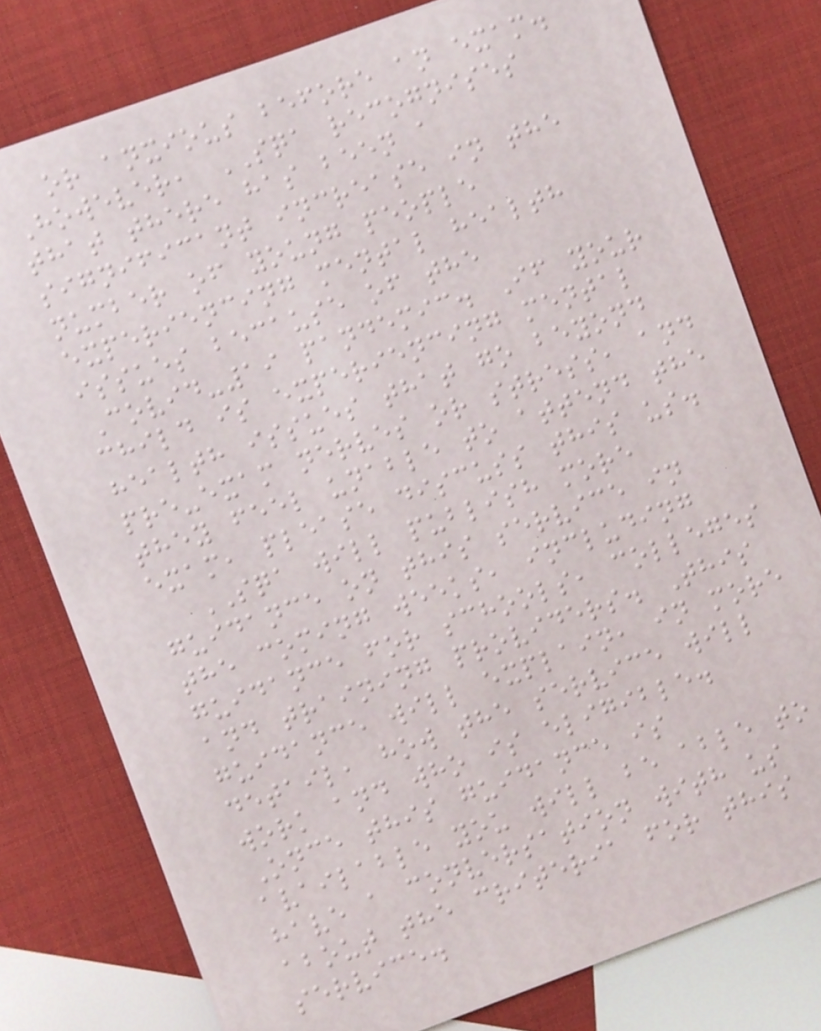or anxious before an exam.
However, SQA recognises
that there has been a
significant increase in the
number of young people
experiencing mental health
issues because of the
Covid-19 pandemic. If your
child is experiencing mental
health issues that go beyond
pre-exam nerves or stress, and
they feel unable to attend the
exam, please discuss this us.
SQA will publish more
guidance on this service in
the coming weeks, including
guidance for schools, colleges
and training providers. This
guidance will explain, in more
detail, how the service will
work and who is eligible.
Once this guidance is
available you will be able to
have a conversation with us
about the criteria for this
service.
